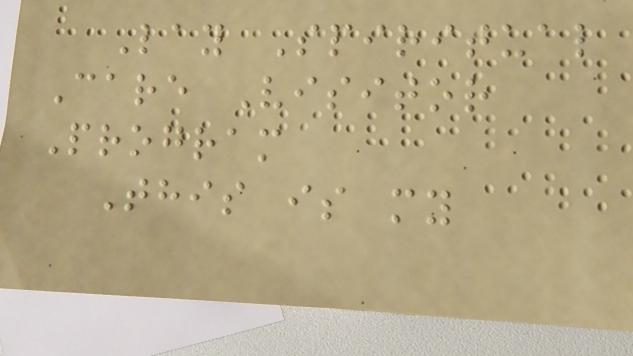Lay Spiritual
Care Visitor
Program
This is my
